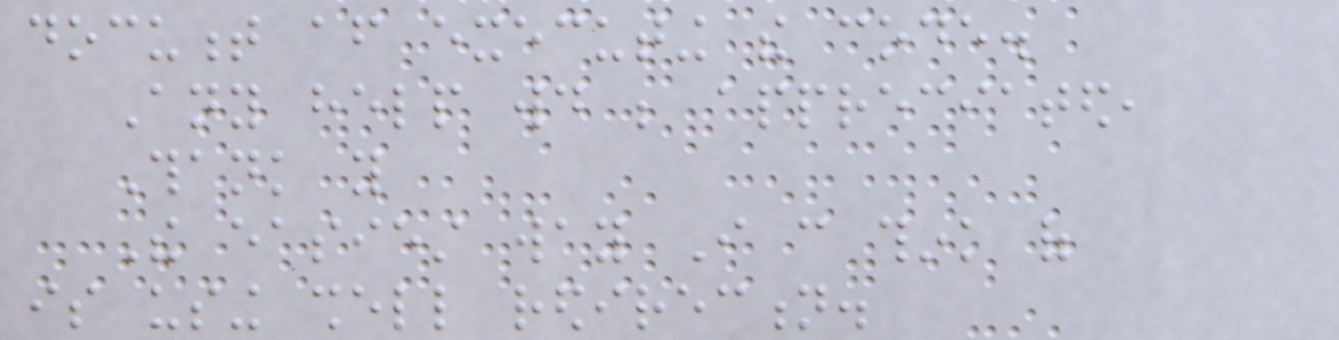document after executing the code.
Any help would be appreciated,
Thank you
The easiest way I can think of
is using shell redirection.
